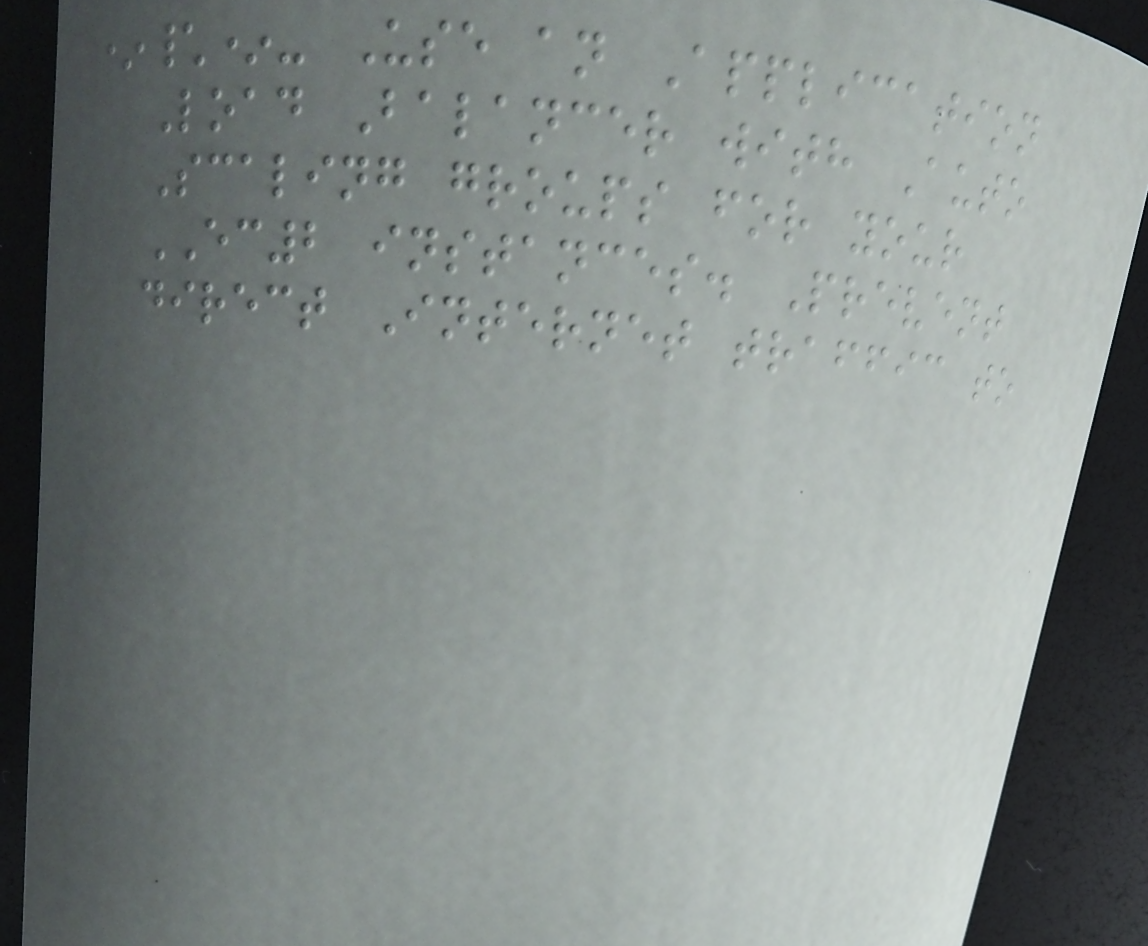*\*- Use an Application
Load Balancer with Auto
Scaling groups for your
EC2 instances. Prevent
direct Internet traffic to
